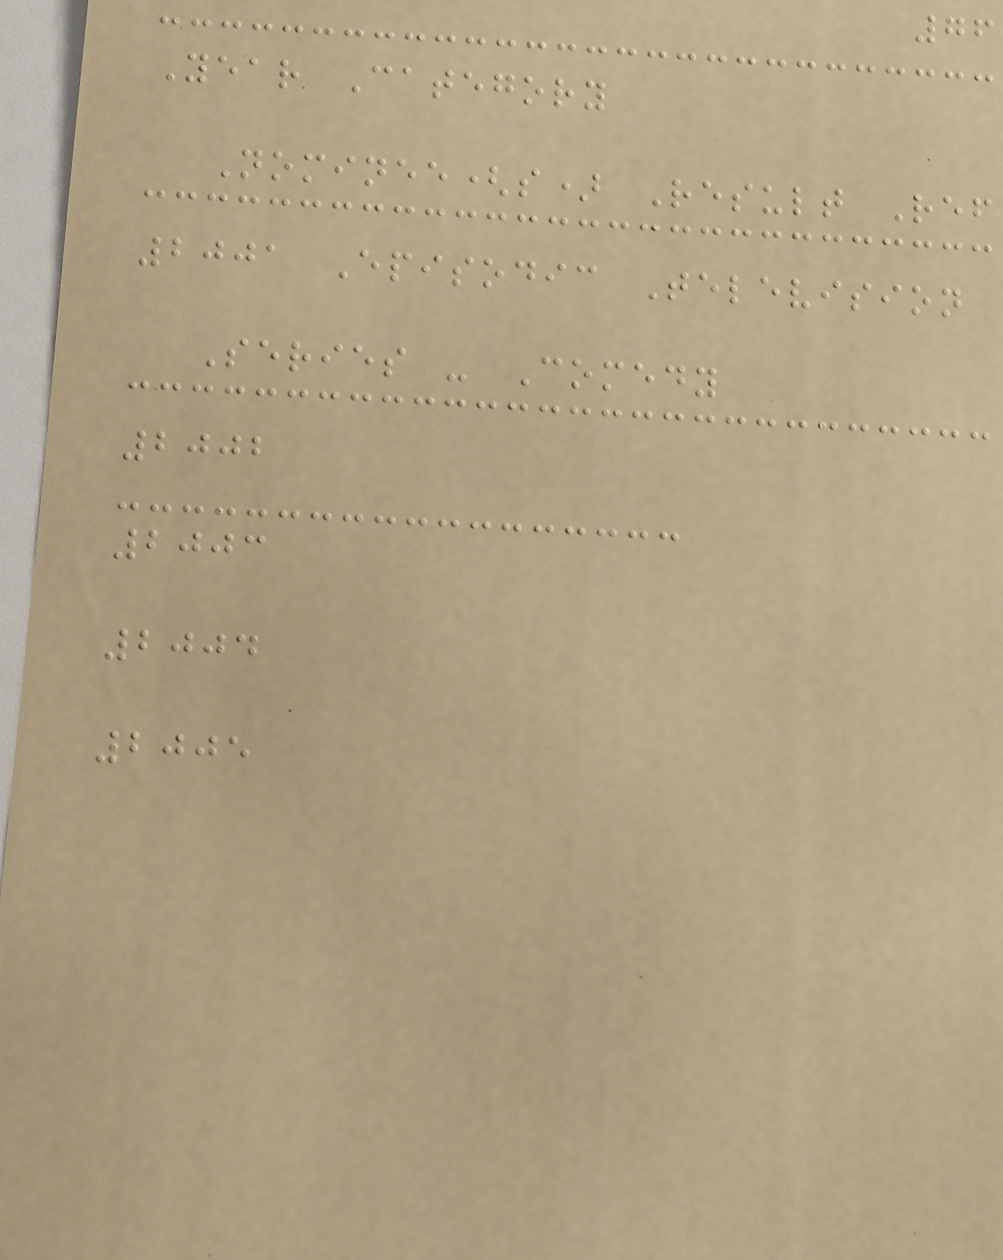76
Year Category
Nominee(s) Result Ref
2001 Episodic Television
Series - Comedy
2002
2003
2004
2005
